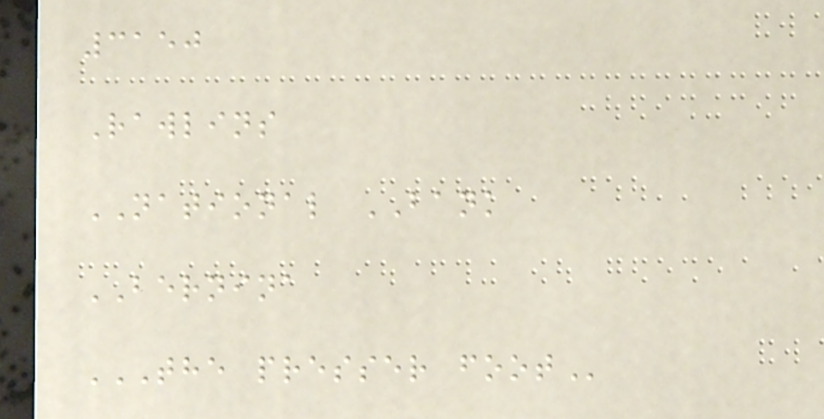3150
Rawlins
NATIONAL BANK
BERNINA
THE PRESSER FOOT
